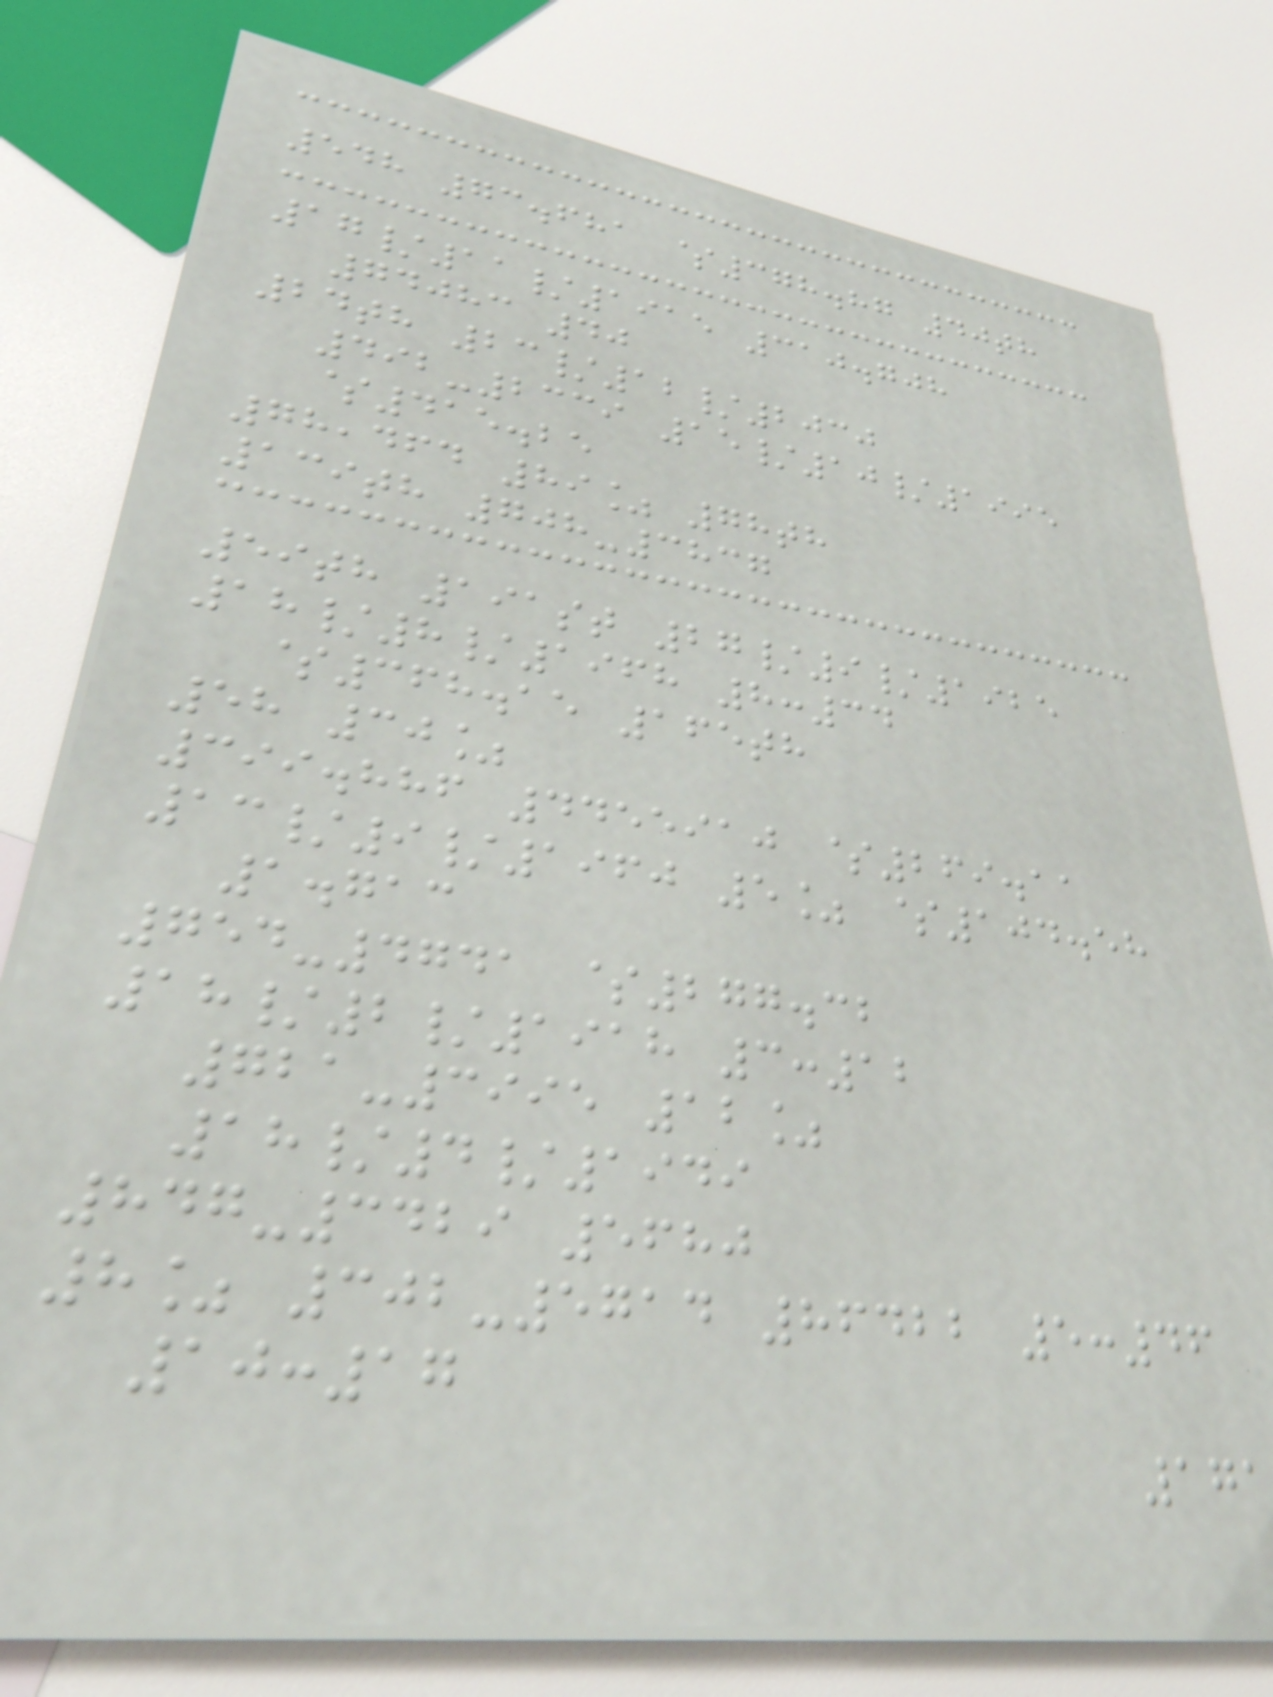548 73.681 $378.87 40th
17/11/1915 310.708
74083 40
24th 23/12/2030
492-2339 15/10/1995
$415.25
78,464 89% 78th
139th 708-3837
59th 191st 27/9/1925
18/8/1968 8:34
$368.15 165th
58 30%
399.886 4455910 $269.11
13/9/1960 5% $104.58
1.713
754-4741 $277.32
18/2/1918 3:12
721-3995 12%
18/4/1949
847-3429 5680
8% 302-5714 86422 5:46
10:17
